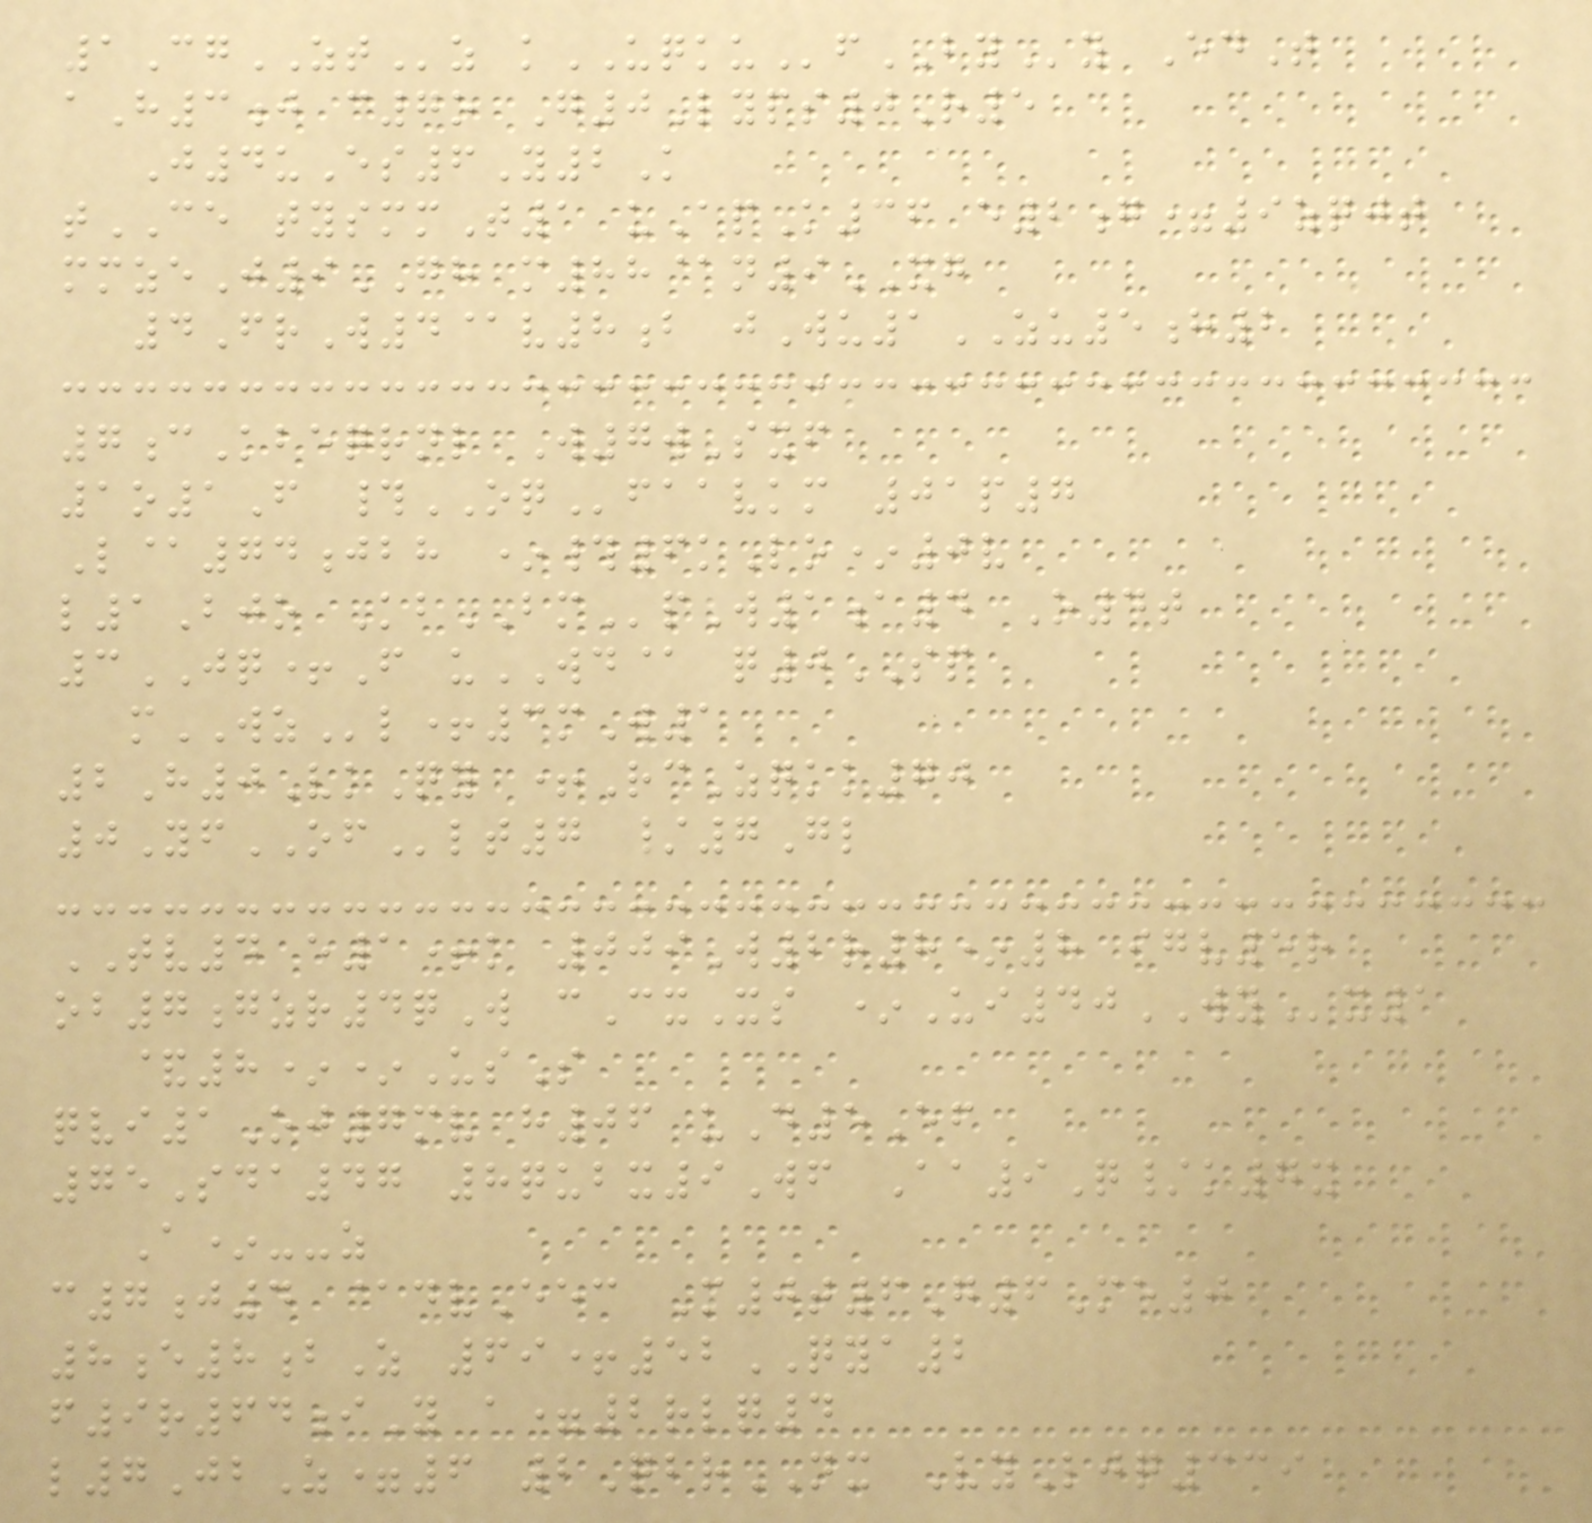1CgZTz kUQKUfBYy EdT
aH3j c7o G0Lyps0R5
J4uEs6Y2K
tCE tysmmT1 uApK36 e2g=9zqjt
mmzeJ9GH m88@n9XG
4FrW4@v8b jWu1ZU5h2
7cKbeqrnl W7wSxf
1o1F #OQfaavkm 01p7
L@74jbh *#6kLo*0v
l1Bjo KbBMpW1a4 O4t
3JQ+F uWD@ q0SP
mWZl+3mW1
2H0VkQy +RcZqkk70
0YfOFlt7 /7Gl
TV4 e1+k 009W2r8*8 igv5r
ob7gzr4qW cCxXs *Ui40WYx1
&8**UsS
qvi1Oj7mv h06 uD5Ef
75Sda47 8qubx9Wf Aa9Q/k7x
A*--z
c7j4 @dvEec M0t6G6Me0
8e8bZ 69+52QYA2
f9r64iY a=2rlq4
l7JbZ=6 2QbrNX VyLjq339
